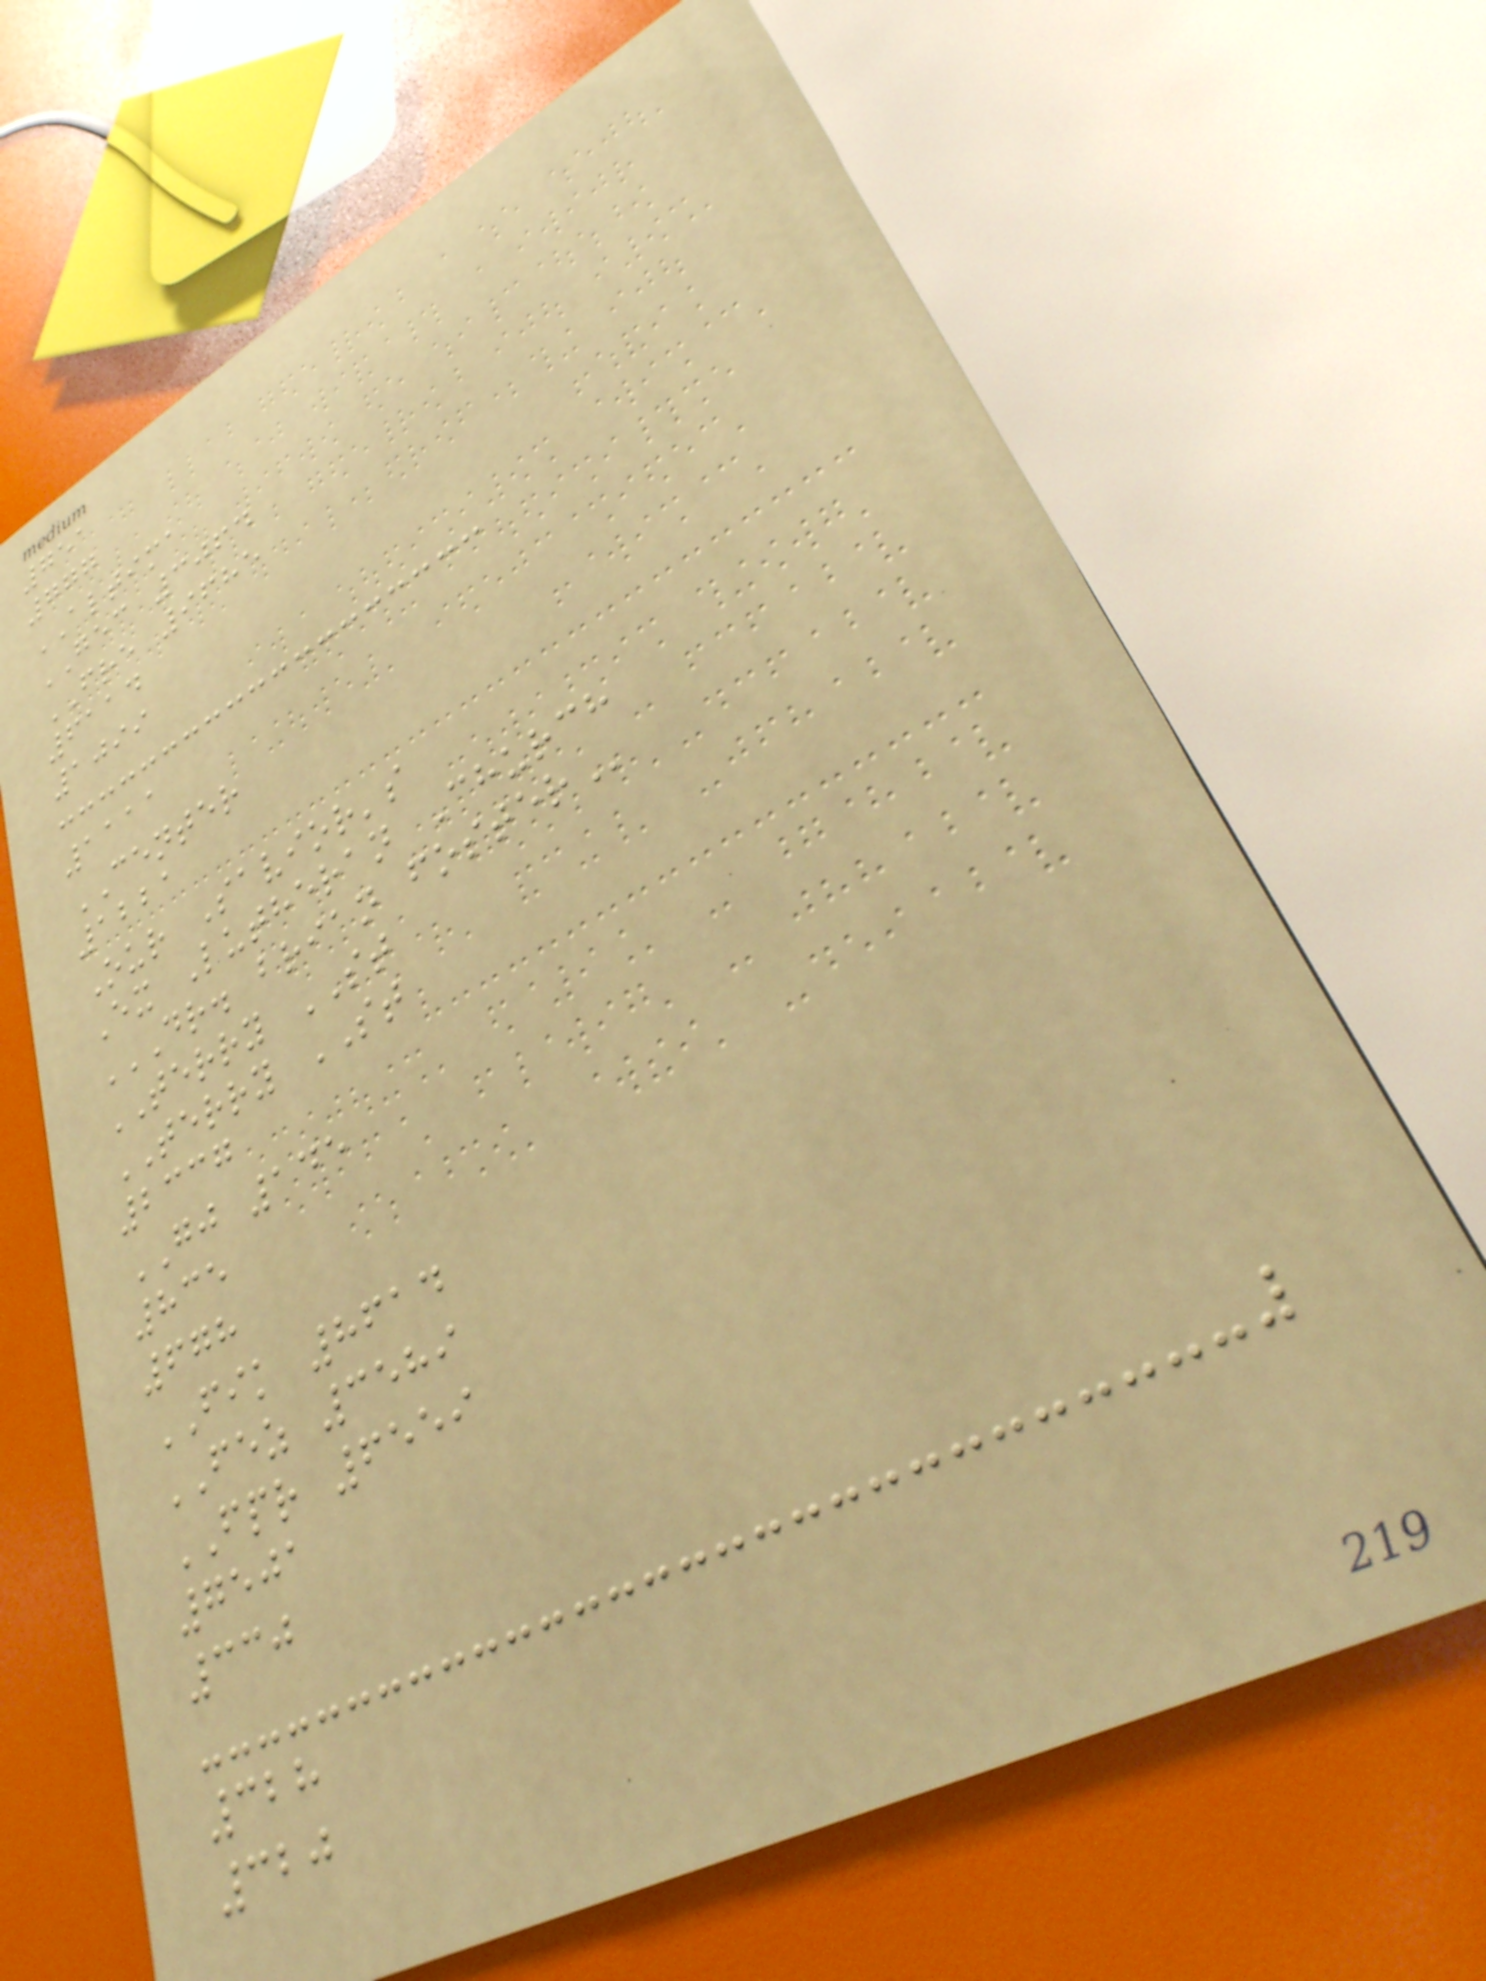751
777
ALTIMA
GEC 3064
FRE 9685
6114
1099
1111
CENTER
1221
Our Savior's
Ex Lutheran Church
DR. BRIAN FOSTER
TERRY ST
TERRY ST
2337
GJ 145
835
678
FIK 8614
FEZ 3589
FPR 6559
7501
330
328
320
